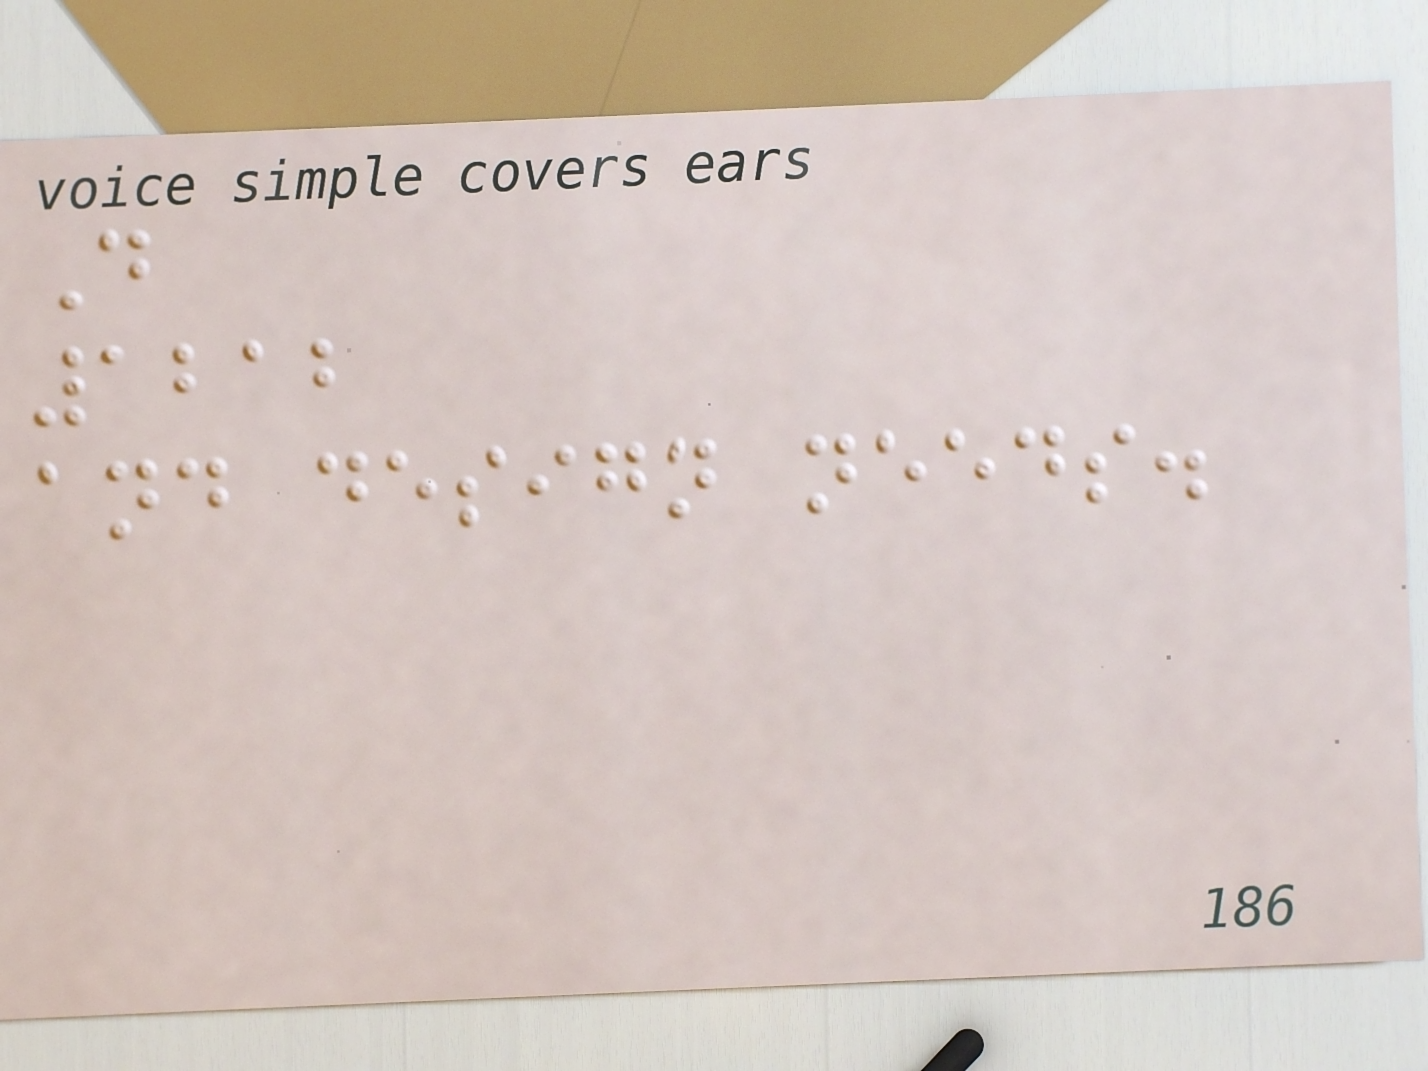D
1212
and design needs.
